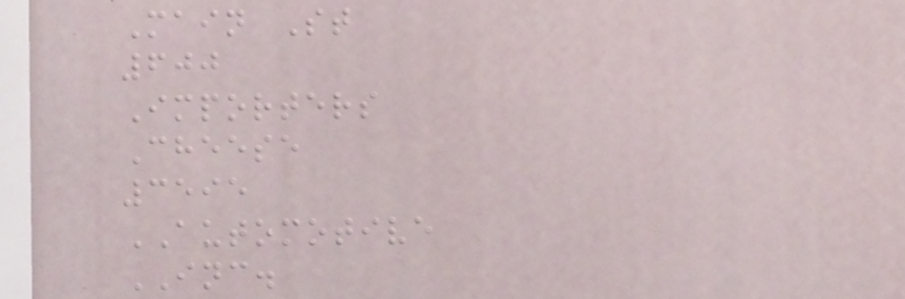Main St
600
Importers
Cheese
3595
AUTOMOTIVE
INC.
